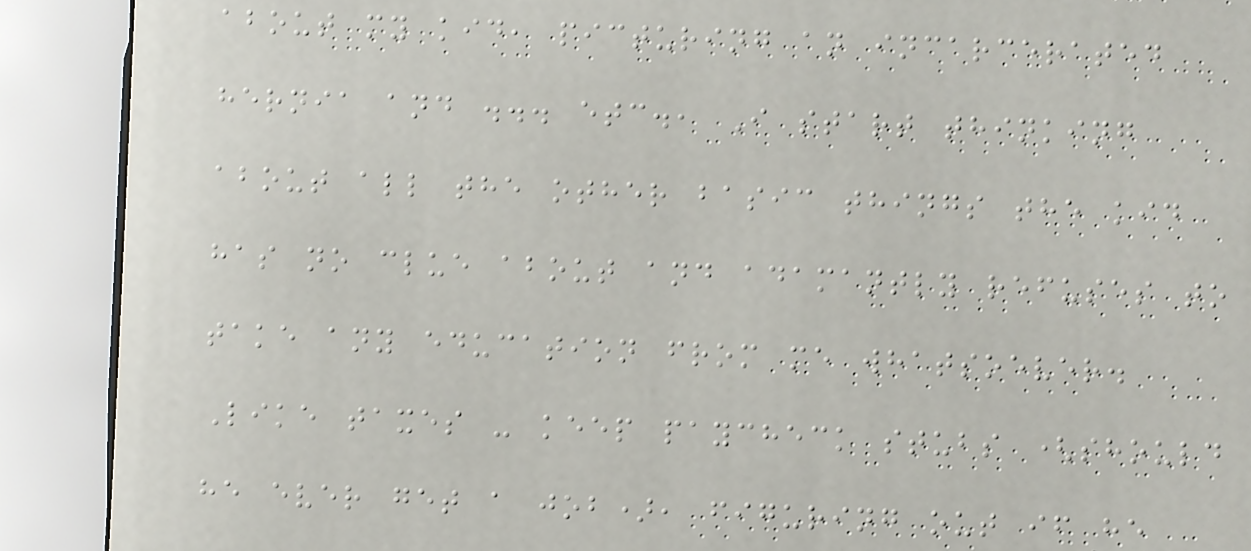about my kid, picturing an incarcerated
hernia and ... etc., I start thinking
about all the other basic things the kid
has no clue about and adamantly refuses to
take any education from me whatsoever.
Like taxes - keep paycheck stubs (should
he ever get a job), figuring out if he
